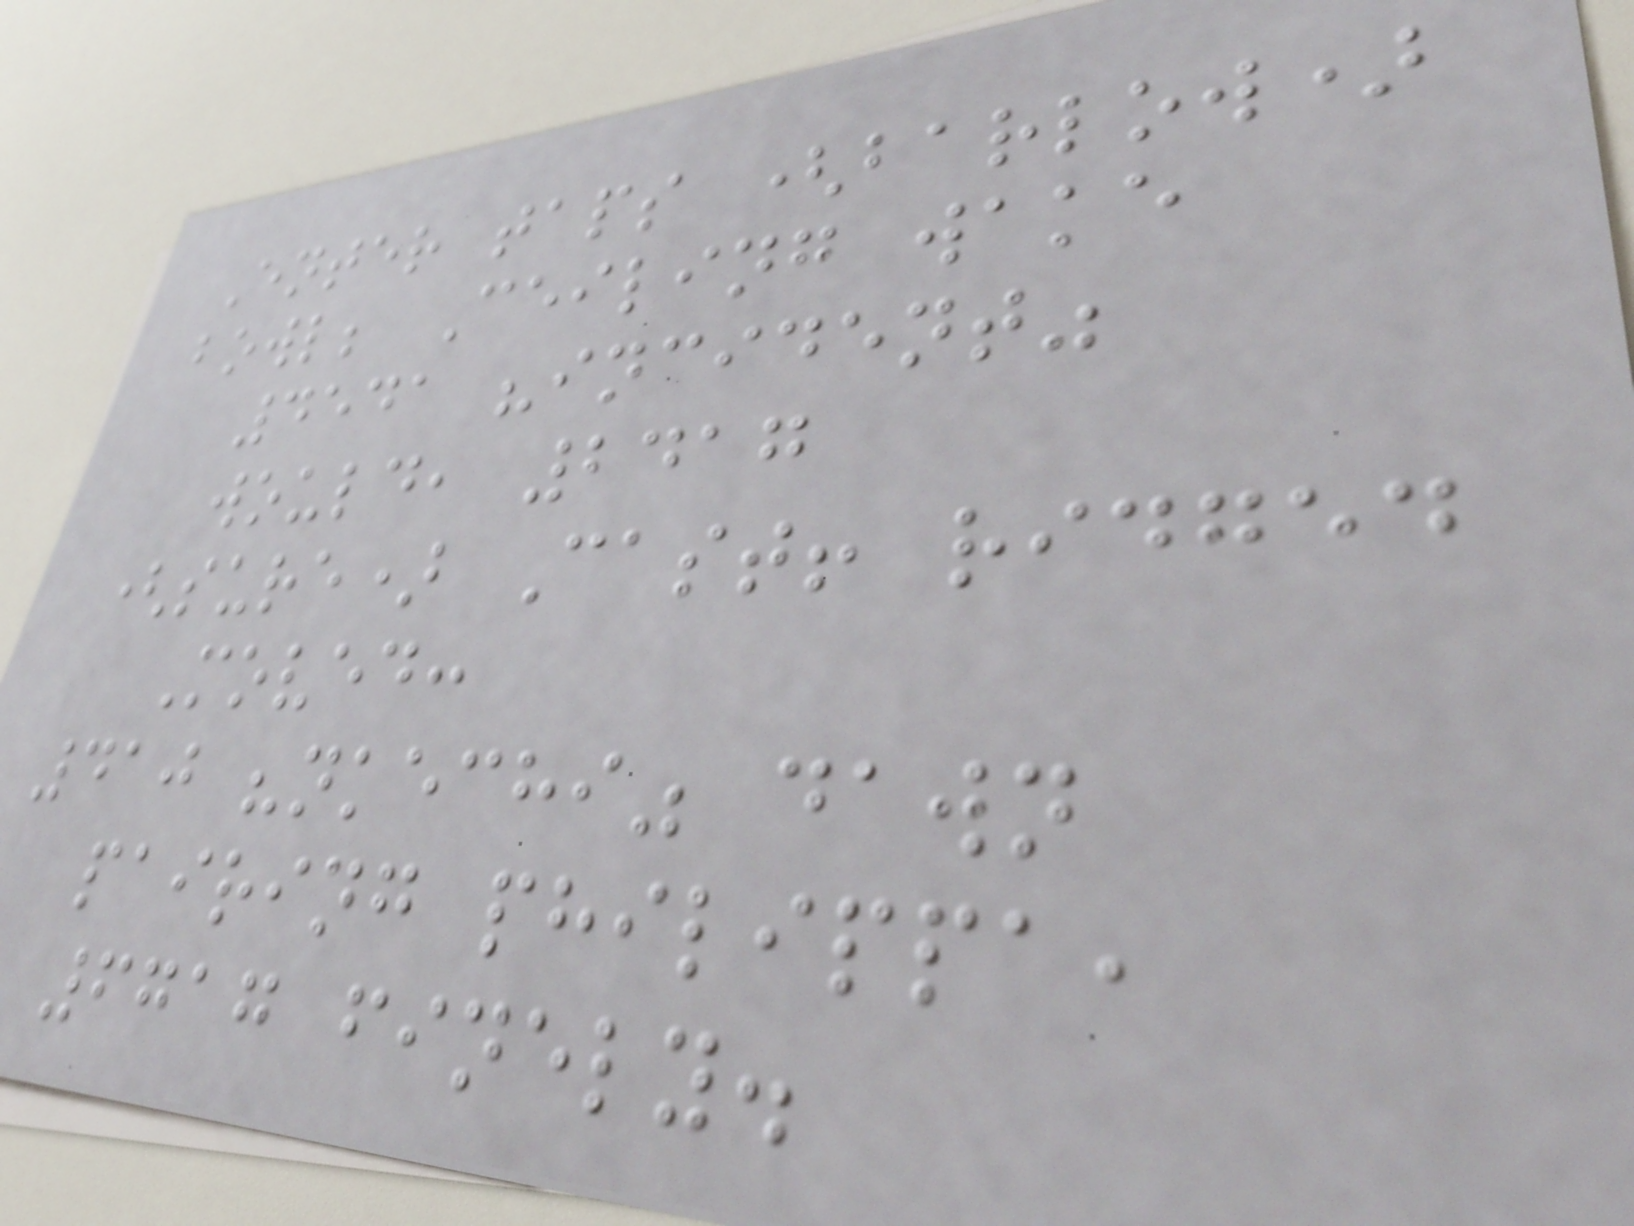Enter taps (barlow)
bowl; Ceiling wake
4541 "incident"
would, 2417
(sure) Cast! ridged
Moved:
410 "nkechi" dawn
pairing philippa,
6717 finely.
